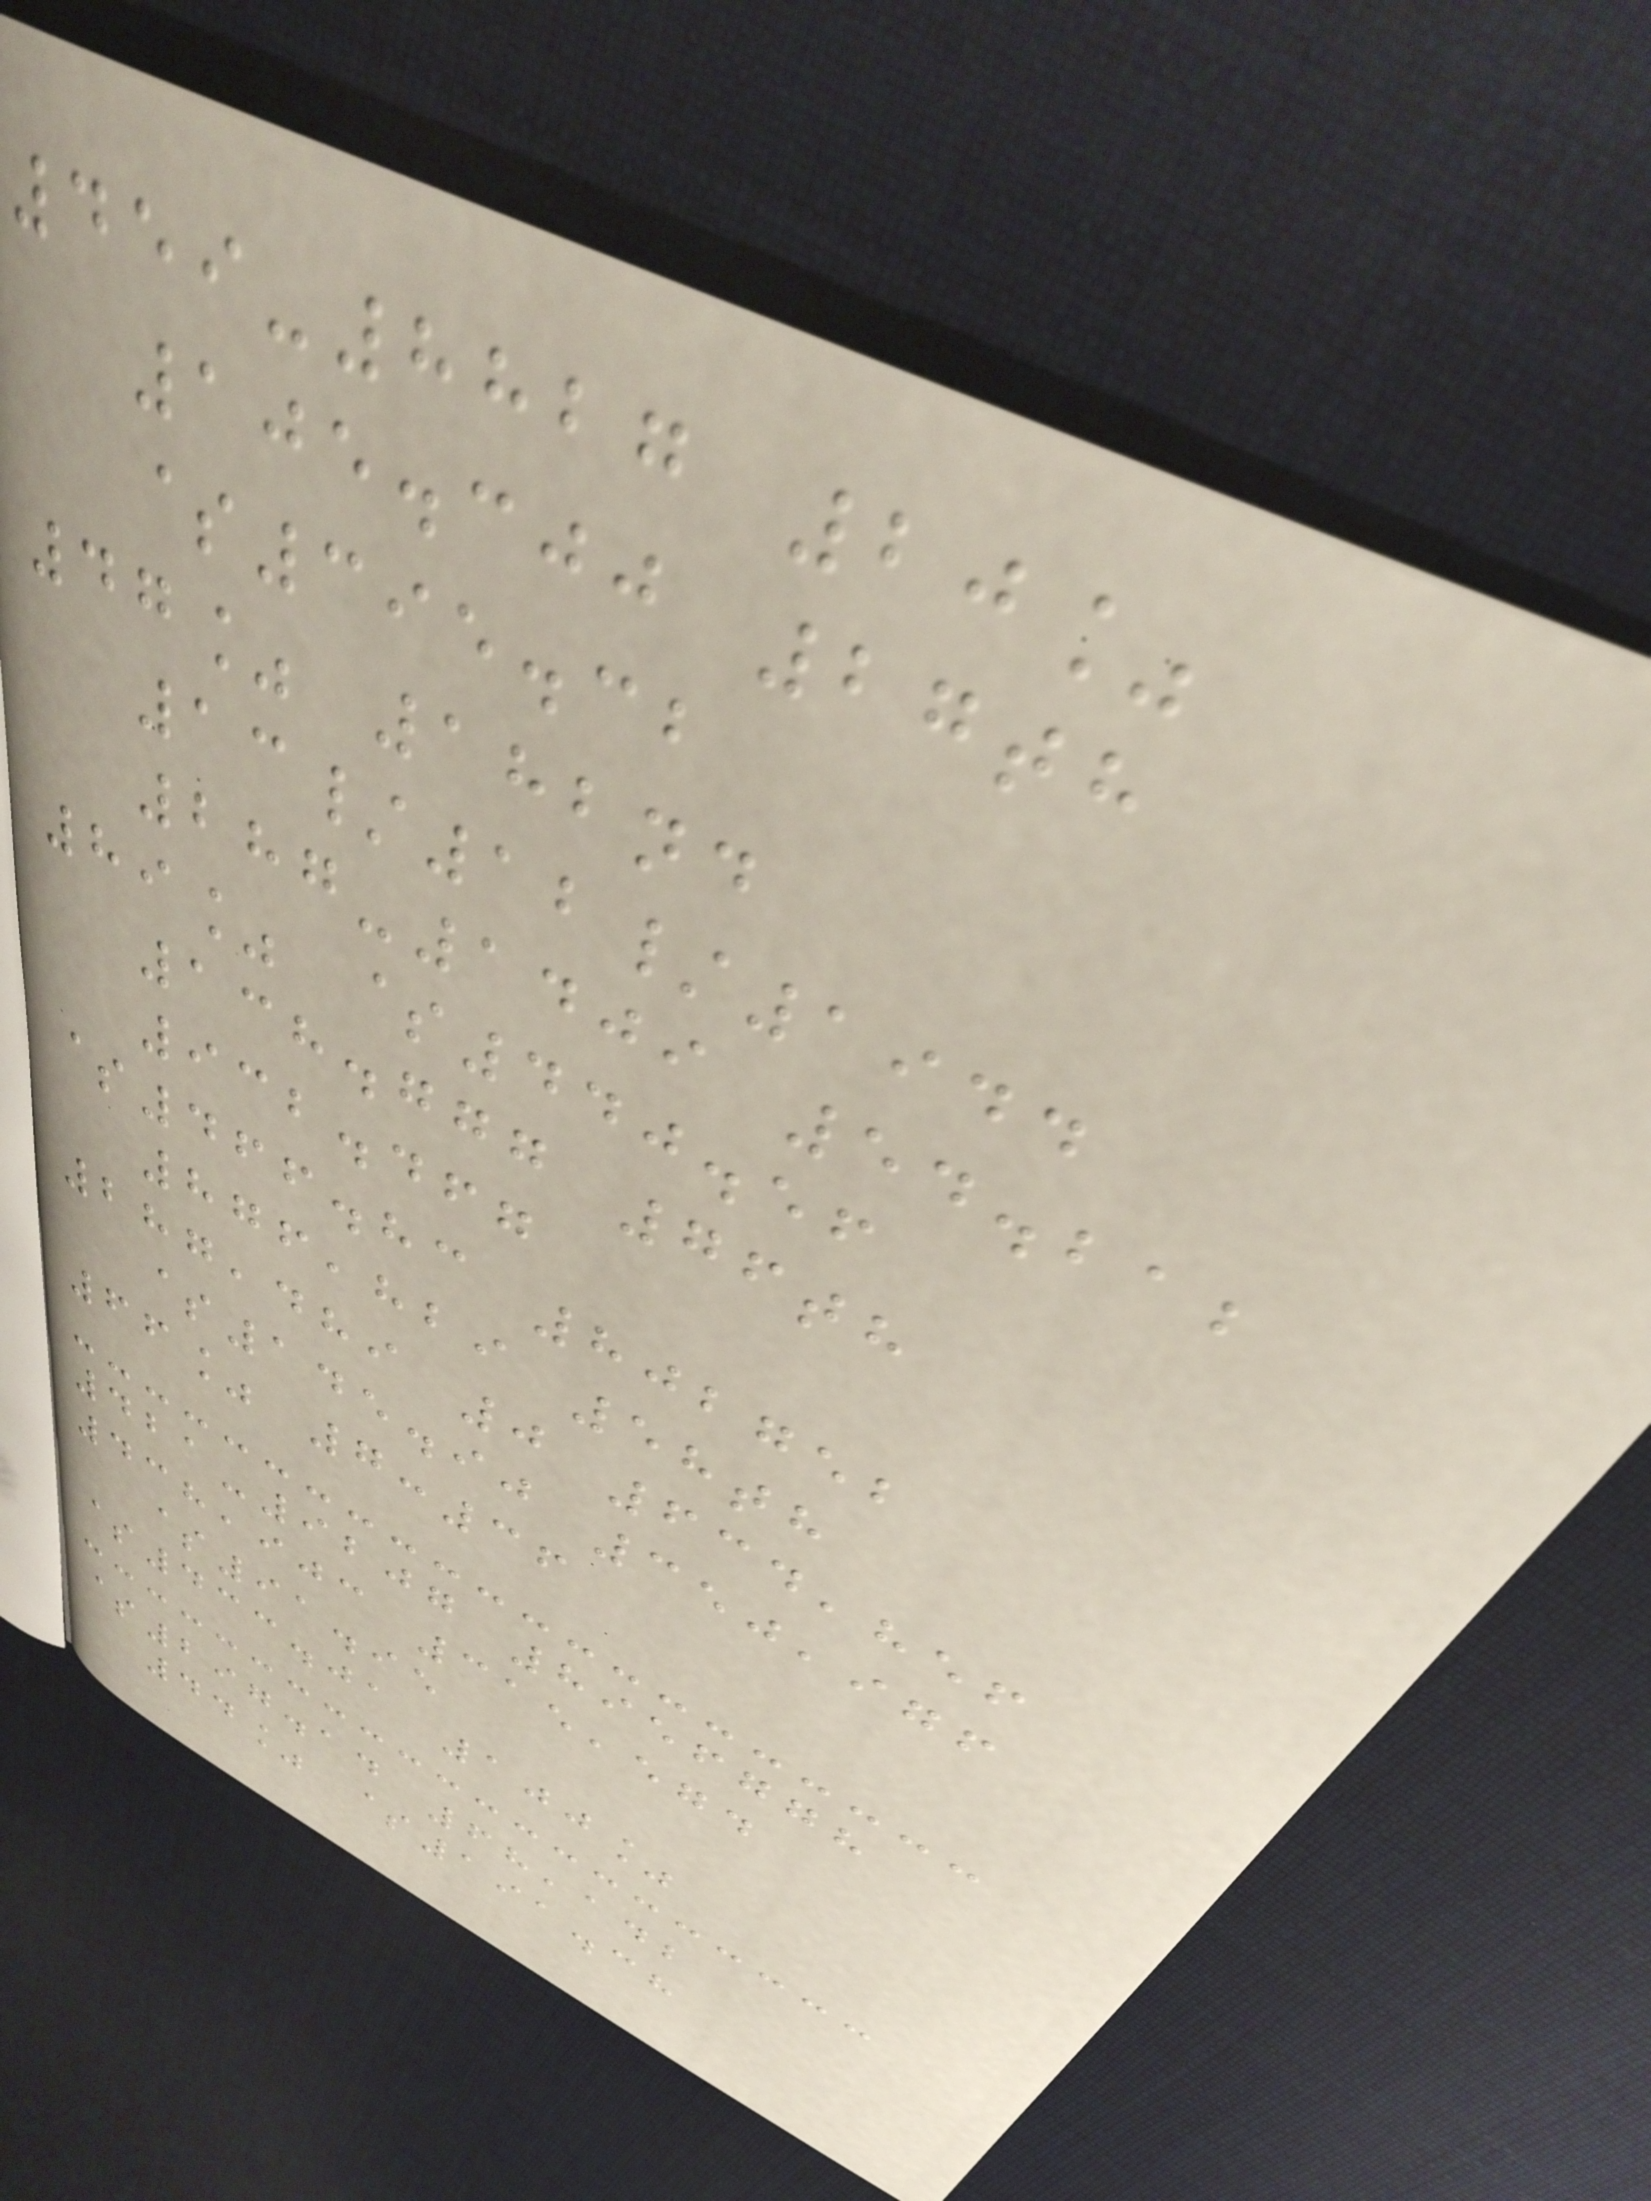459-8827 20%
105.300 27th
$395.32
47% 182nd
13/12/1944
287-1409 54.212
89% $440.56
138.777 76th
932.467
$466.83 802752
876,829 58th
287,489 0 634,856
$145.90 350,976
66% 7:36
421-9207 8956778
438,903 315,574
$91.95
$433.01 100%
$297.14 68,142
44% $191.38
